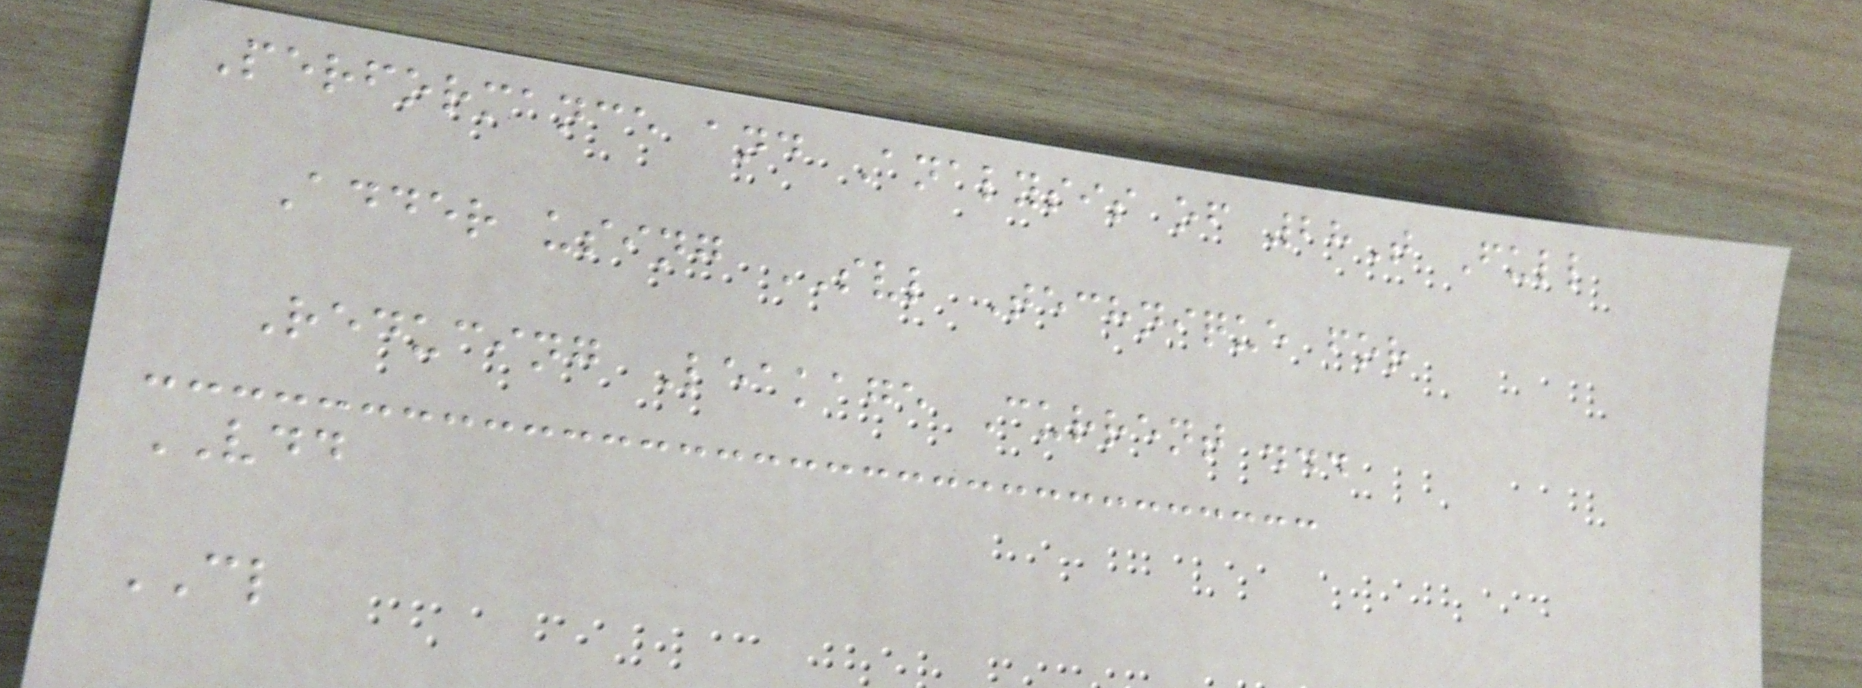Performance and Analysis of 28T Full
Adder using SVL Technique for
Reducing Leakage Current ...
VDD
CL
